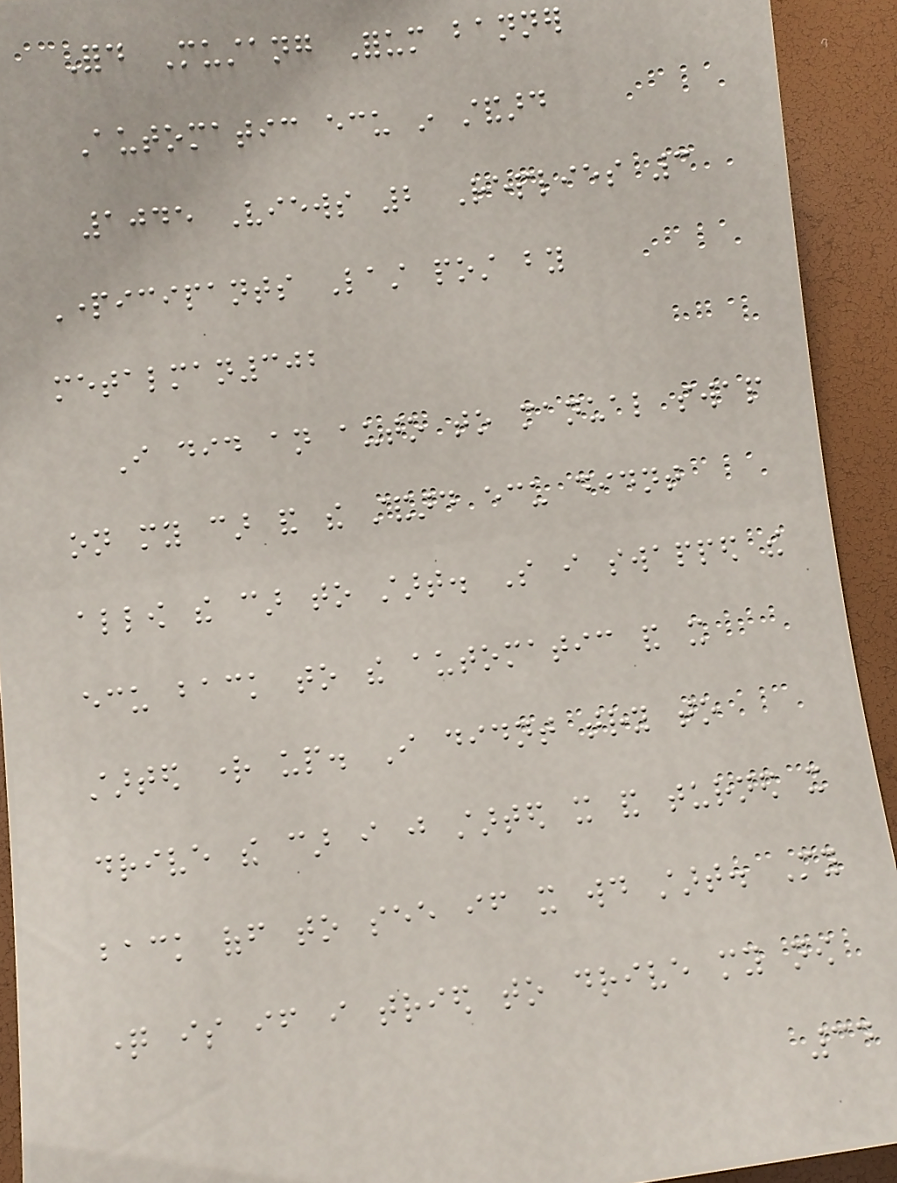Ford Mustang Forum banner
Automatic ecu in standard
1045 Views 2 Replies 3
Participants Last post by
metalman302
I did an auto to manual swap
on my car and the standard ecu didnt
allow the car to start. So i swapped the
ecu back to the automatic and it
started right up. I didnt try to
drive the car i just started it and turned it
back off to see if it would start. My
question is if i tried to drive my now
34
